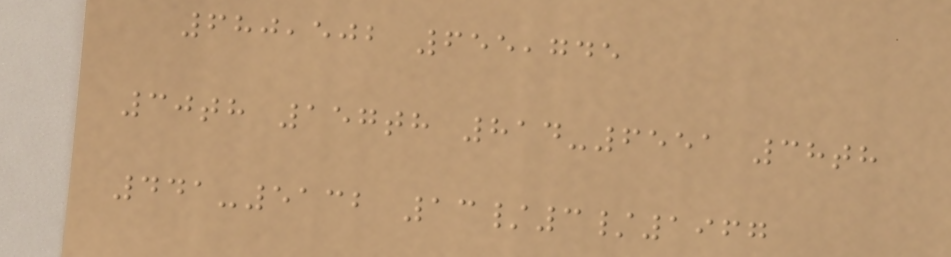680,502 655,745
30th 157th 814-6551 38th
441-5132 13/3/1967
